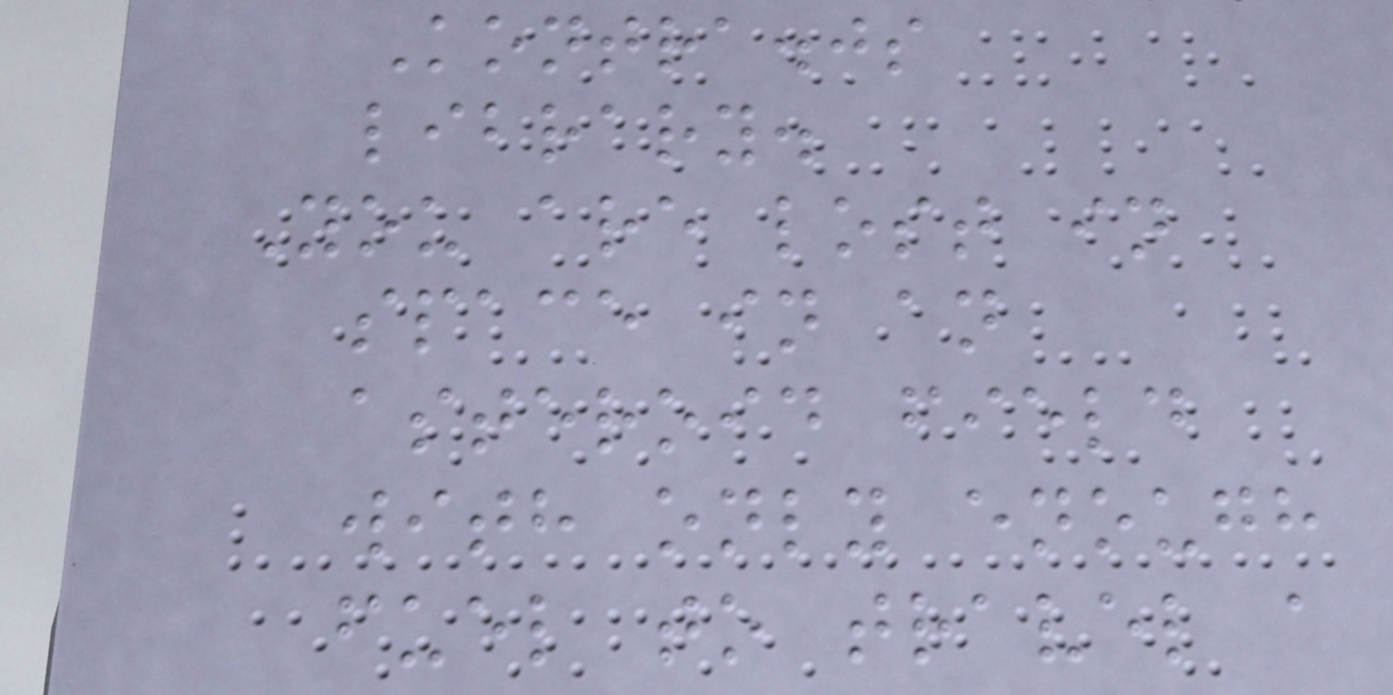Kontra.js
library.
You are lost in
space in an
asteroid field
with only enough
fuel to travel a
